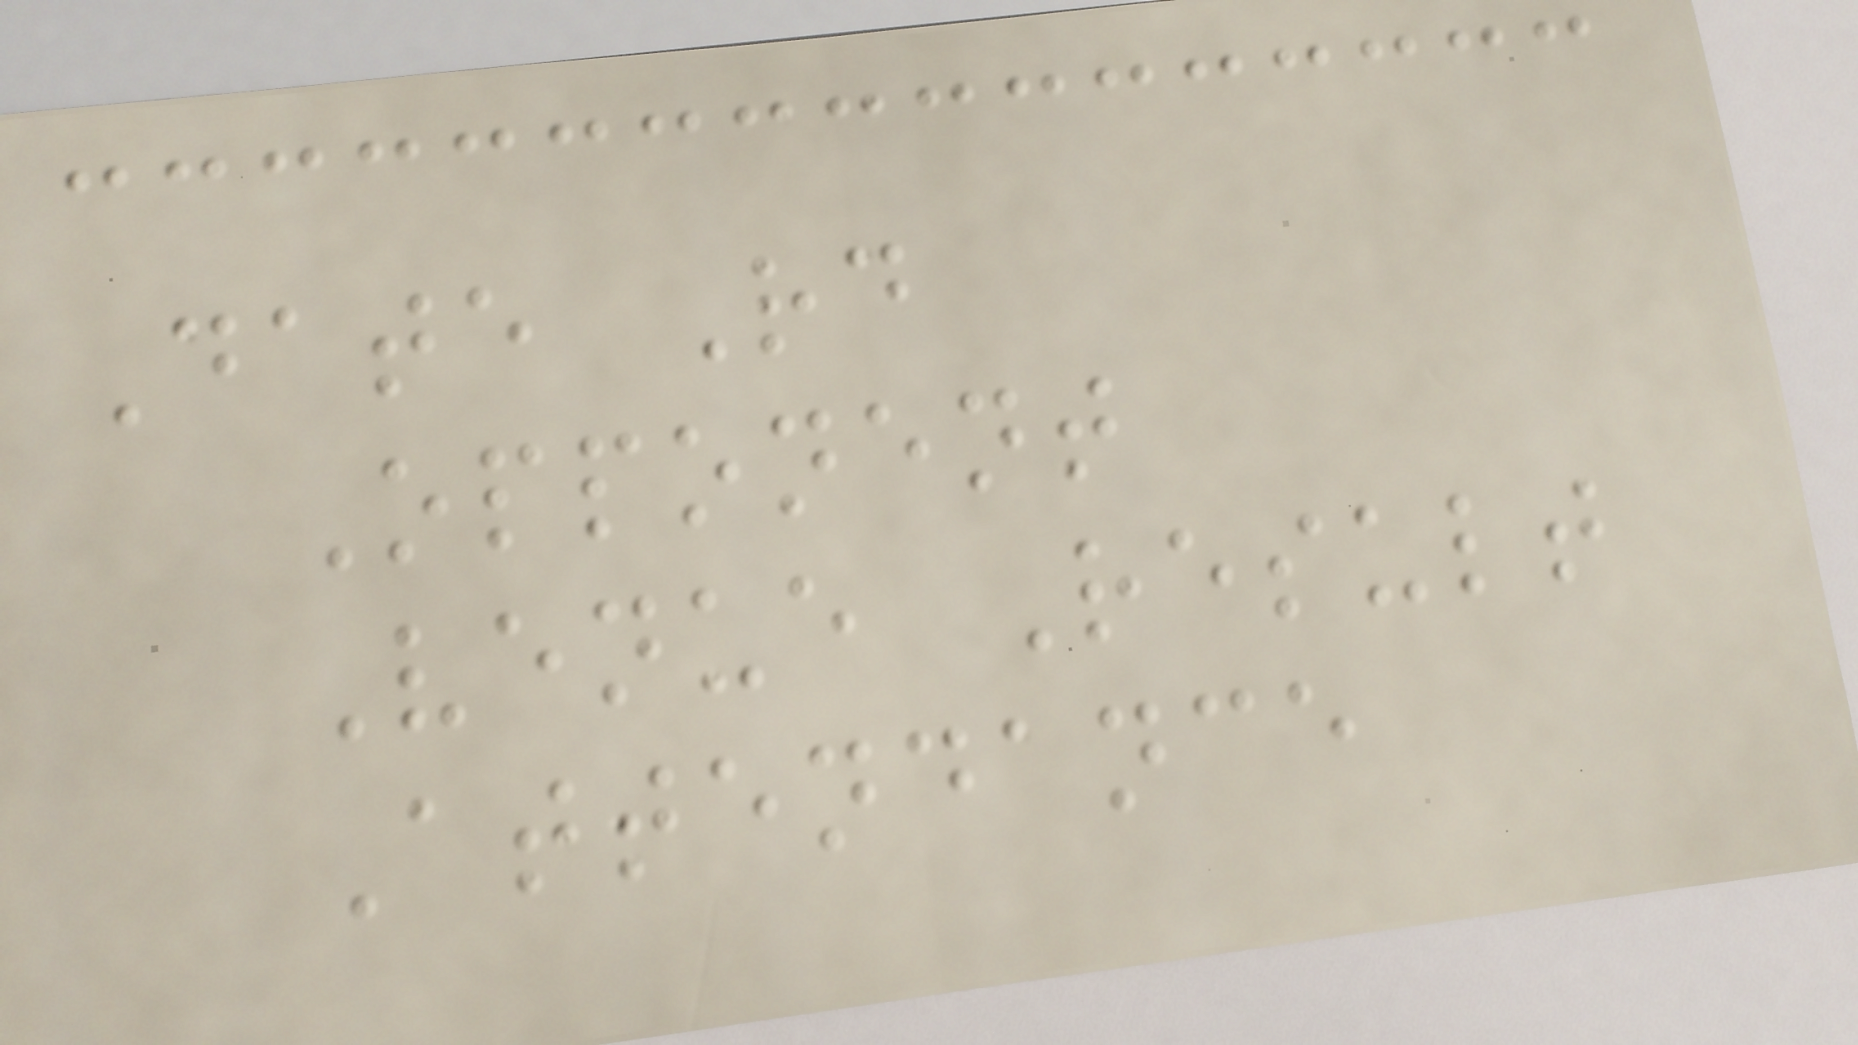Date Rd
Opponent
Venue Result
Attendance
